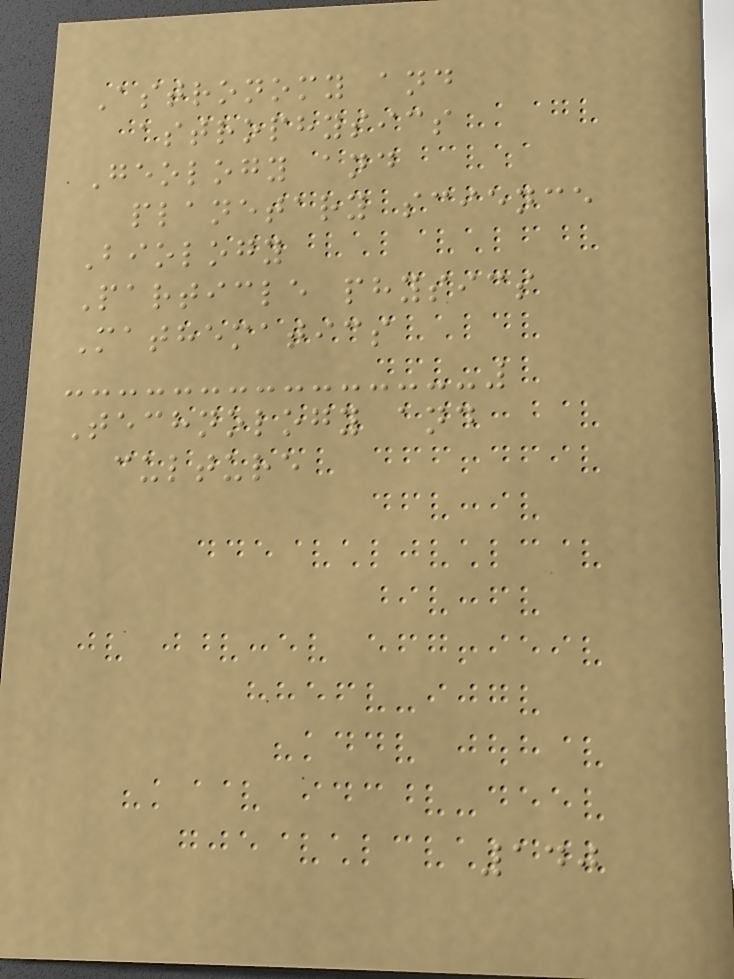Astronomy and
astrophysics
Geology and
planetary science
Biology
Particle physics
Mathematics
Technology and
culture
140
